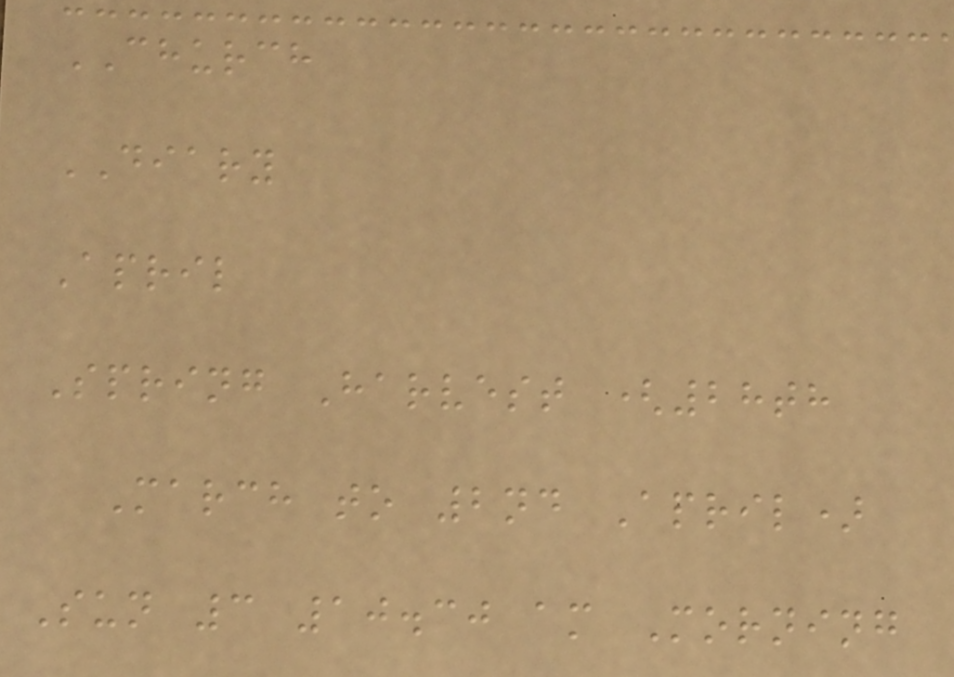CHURCH
DIARY
April
Spring Harvest (28th
March to 2nd April)
Sun 3 10.30 am Morning
